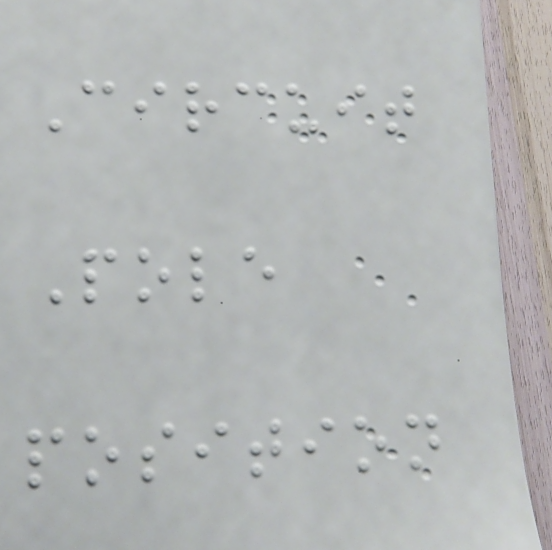Circuit
Pole
position
